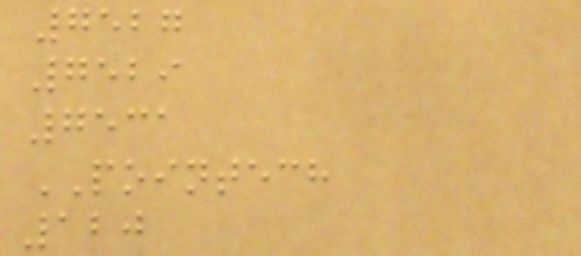7527
7529
7531
POINTECH
120
